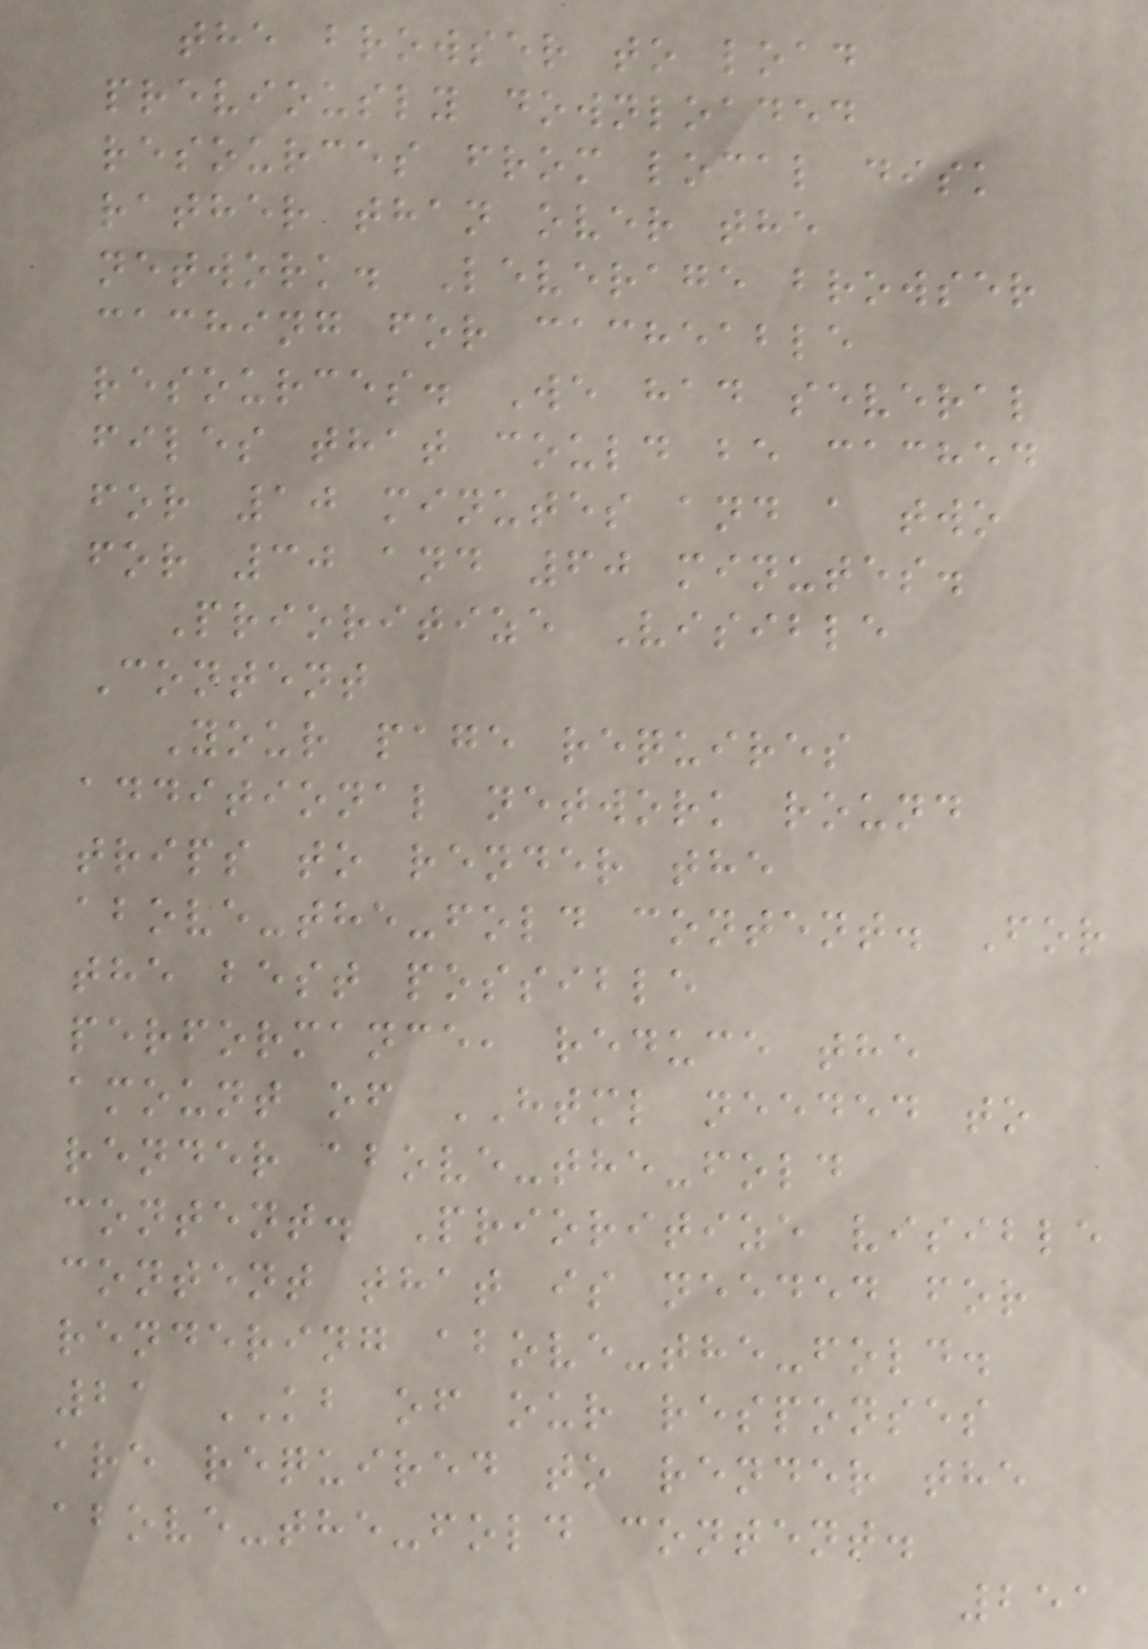the browser to load
previously downloaded
resources from local disk
rather than over the
network. Leverage browser
caching for cacheable
resources. We had several
files that could be cached
for 10 minutes and a two
for 30 and 60 minutes.
Prioritize Visible
Content
Your page requires
additional network round
trips to render the
above-the-fold content. For
the best possible
performance, reduce the
amount of HTML needed to
render above-the-fold
content. Prioritize visible
content that is needed for
rendering above-the-fold.
21 KB of our responses
are required to render the
above-the-fold content.
251
